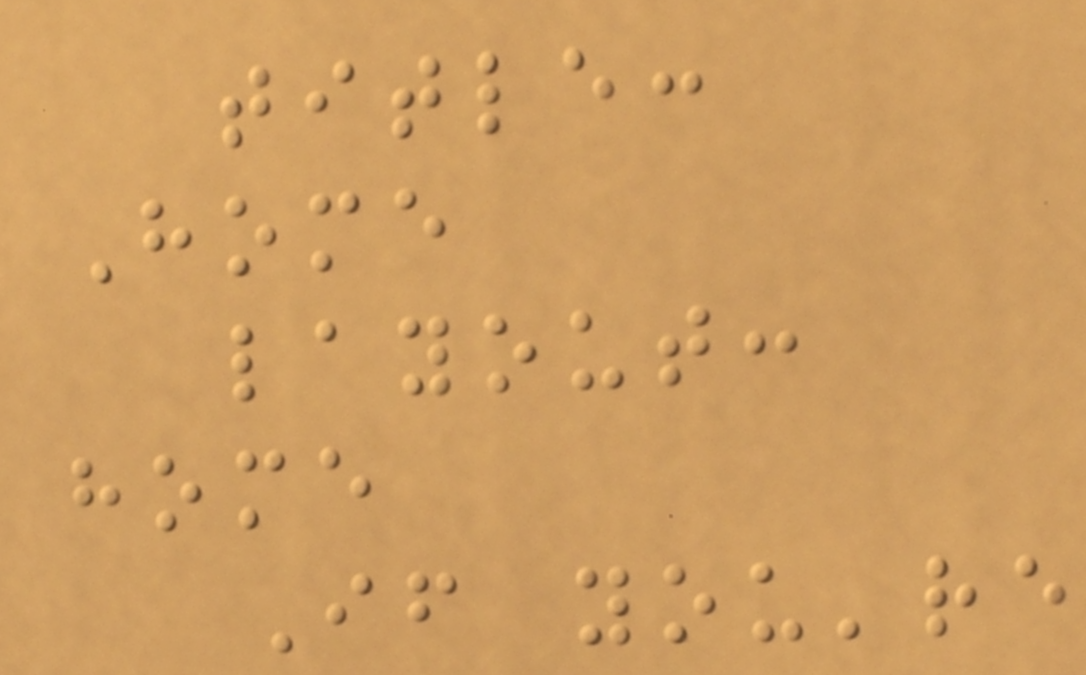title:
Home
layout:
home
If you're
